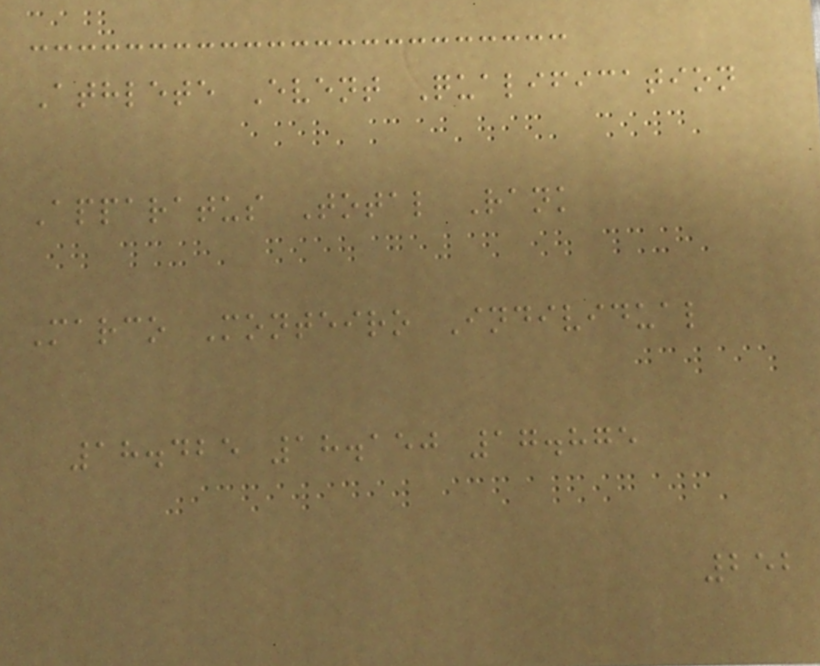Athlete Event Qualification
Apparatus Total Rank
Marco Monteiro Individual
18.425 18.150 17.875
252
